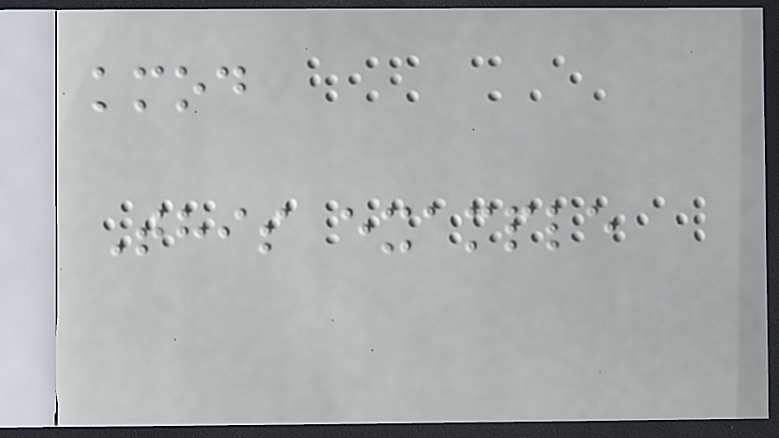kmod
This example
